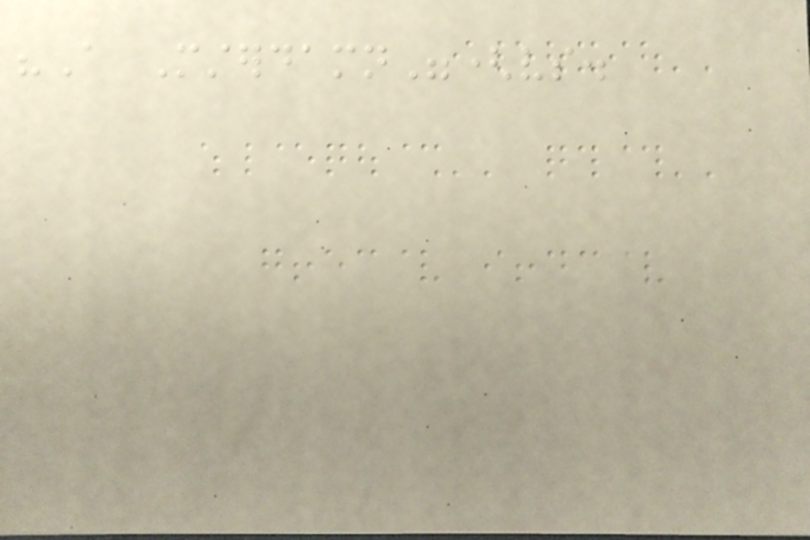"A Msterdamn"(vs.
